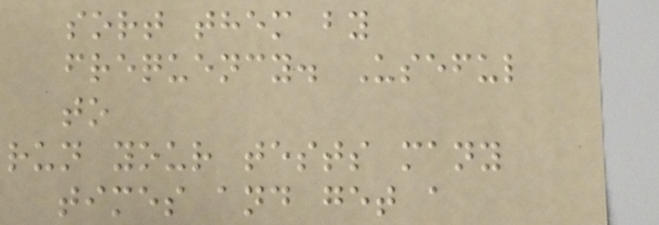sort them by
frequency. Useful
to
run your tests many
times and get a
